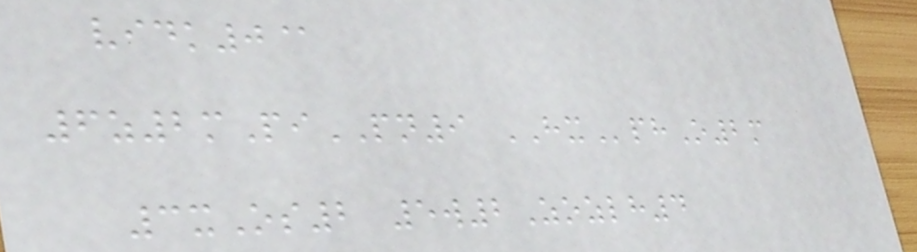vidk0@
6z2mPiPN9 HXphO2m
3xOs2 5w2Zozlh4
